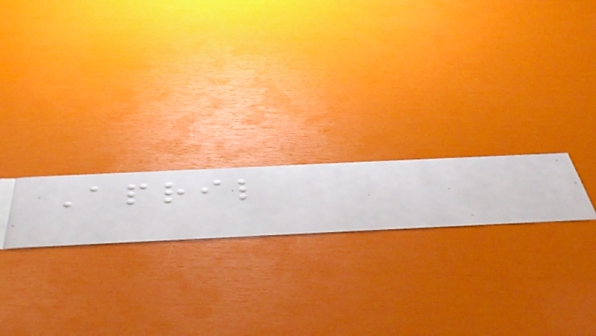April
